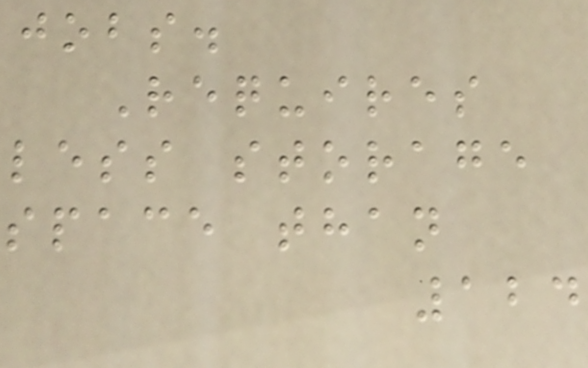jobs.
Requires
less storage
space than
124
